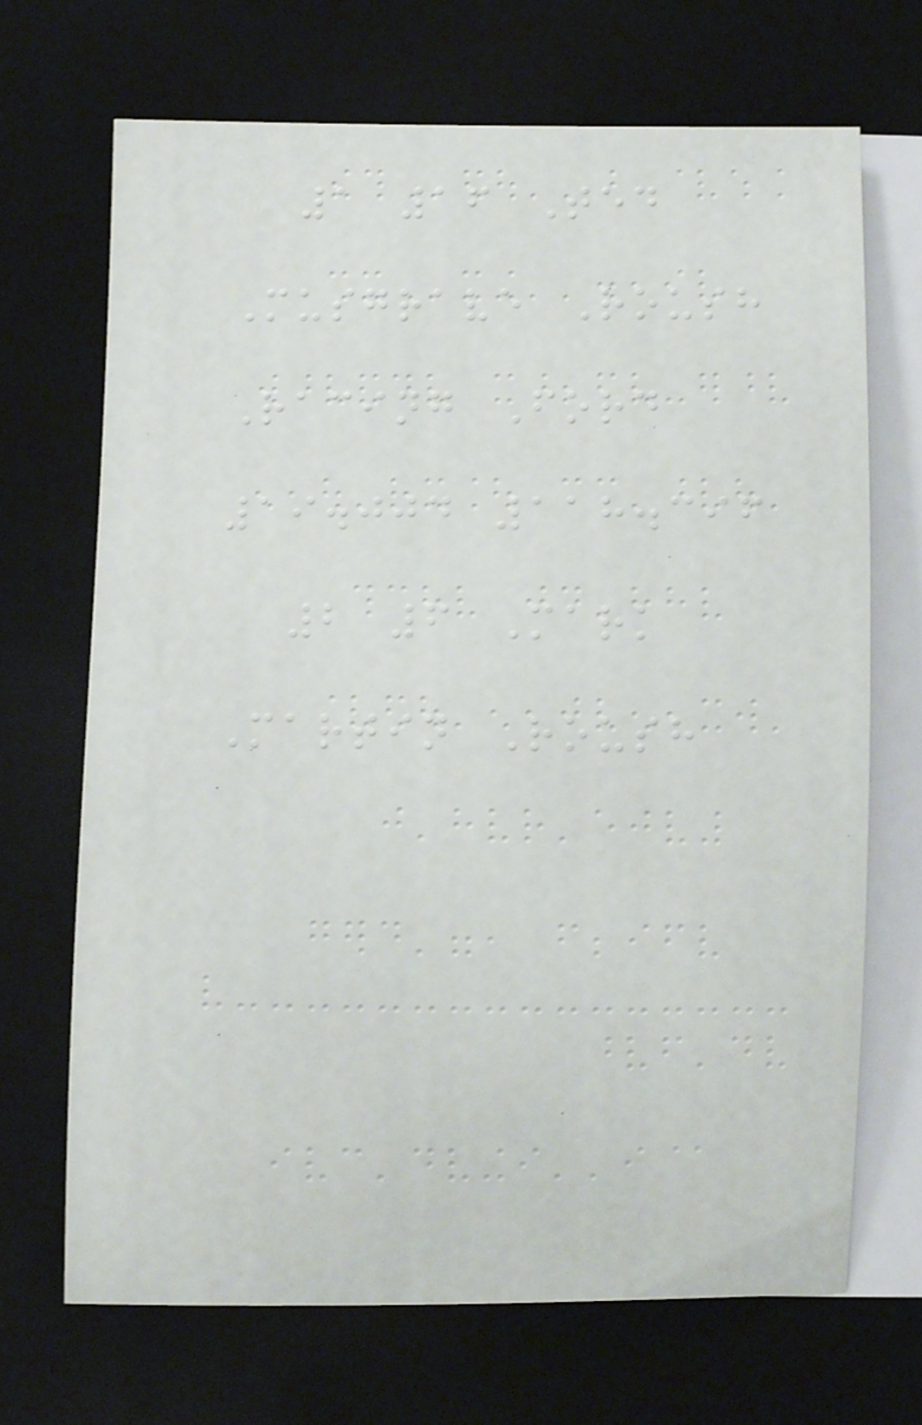1 16 Ted
Musgrave Roush
Racing Ford
19.004 118.396
2 6 Mark
Martin Roush
